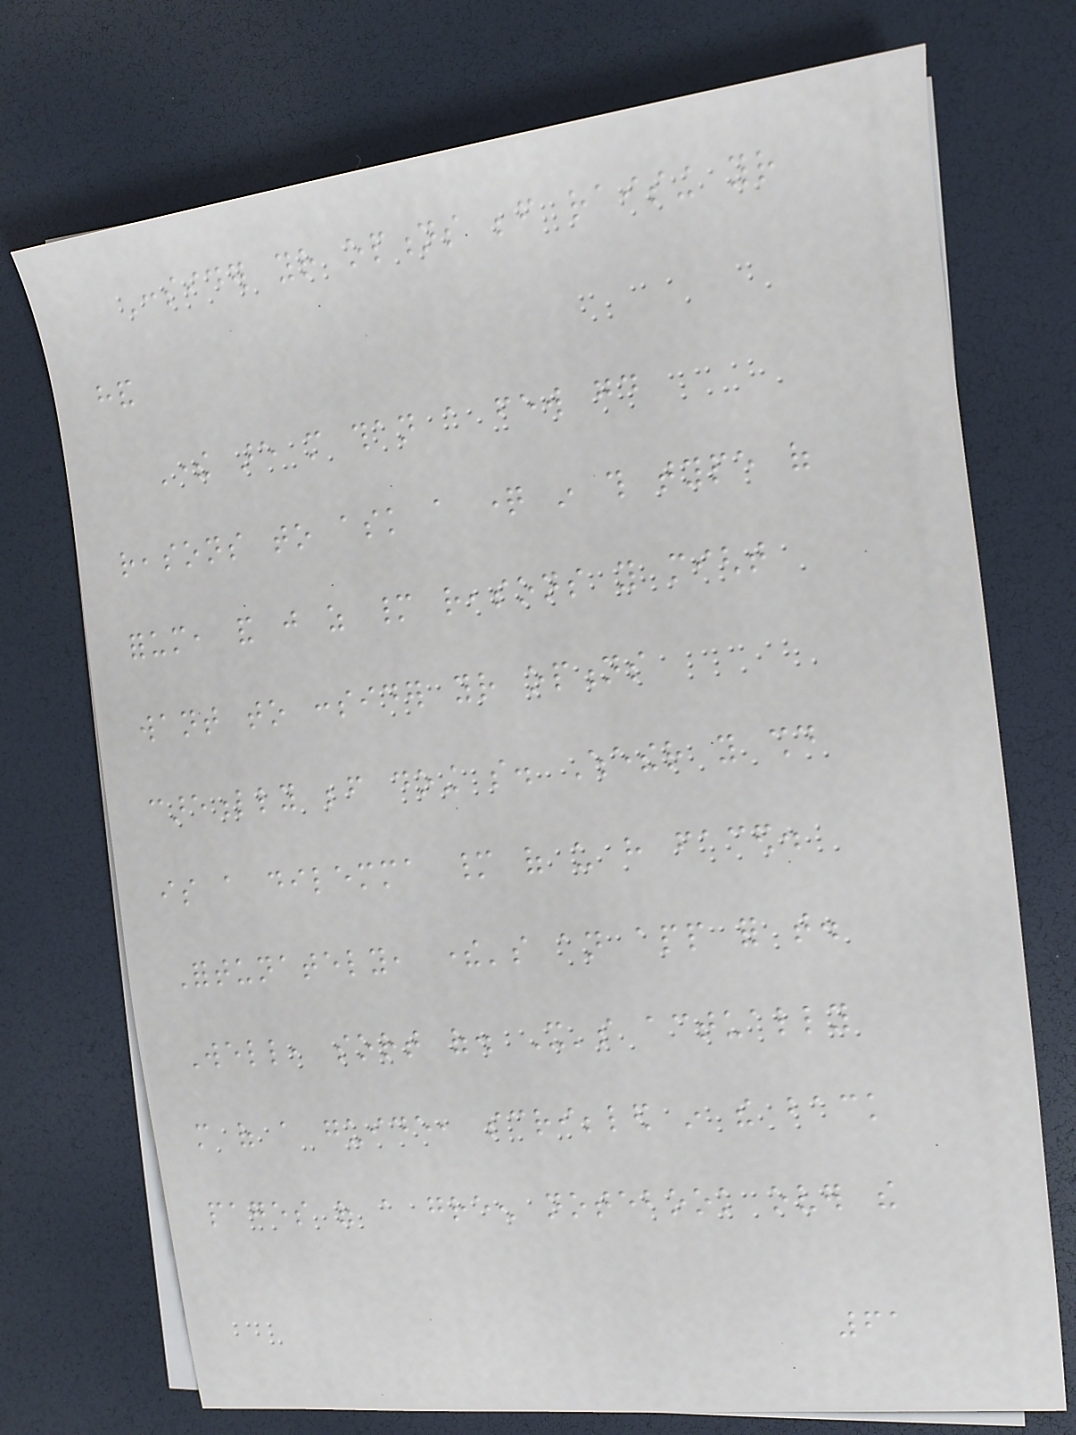Consider your options before raising your
hand
There are more than a few good
reasons to ask a question in this type of
forum, and just as many reasons you might
want to consider your options
carefully before doing so. Whether you should
is a dilemma many of us have faced.
Fortunately, there's an app for that.
Well, sort of. It's actually
more of a guide, scribbled in the back
pages of a green notebook over the
61
